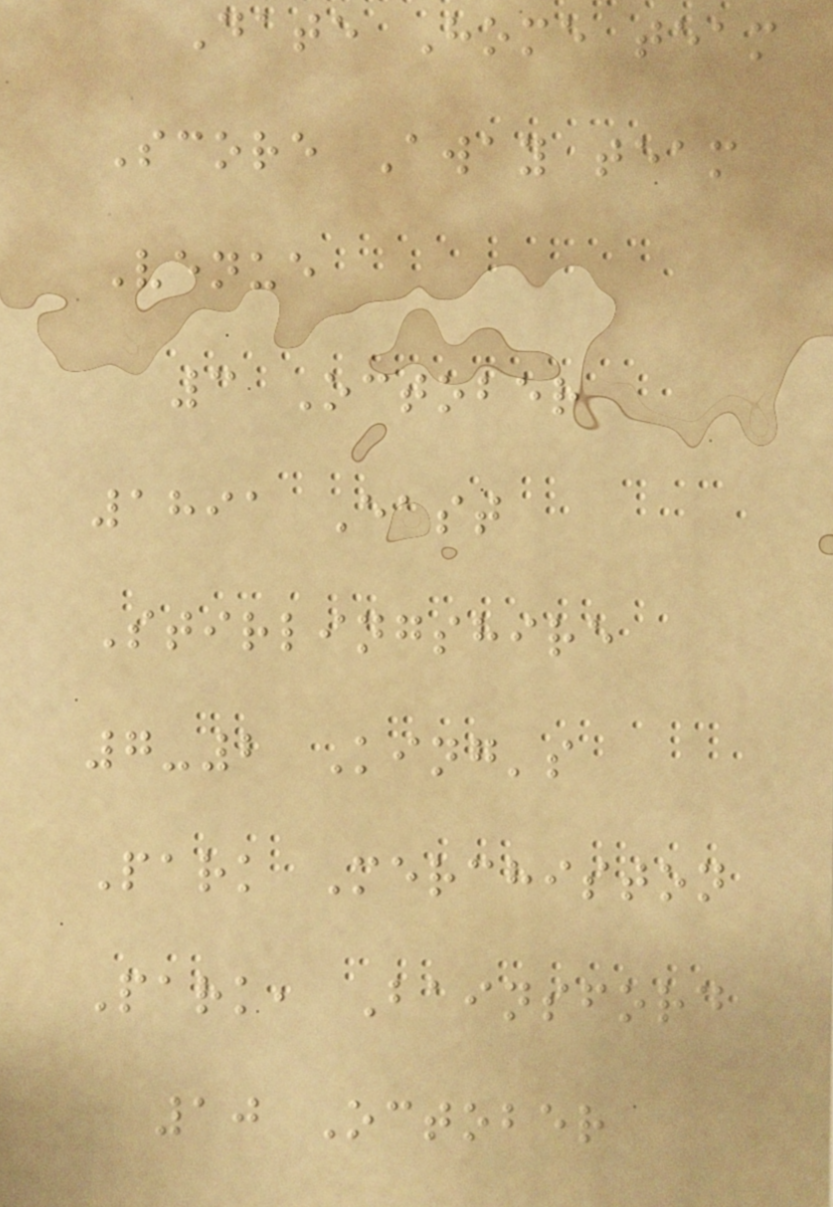Date Home team
Score Away team
Venue
3 October
1891 East
Stirlingshire
7-2 King's
Park Merchiston
Park, Bainsford
10 October
